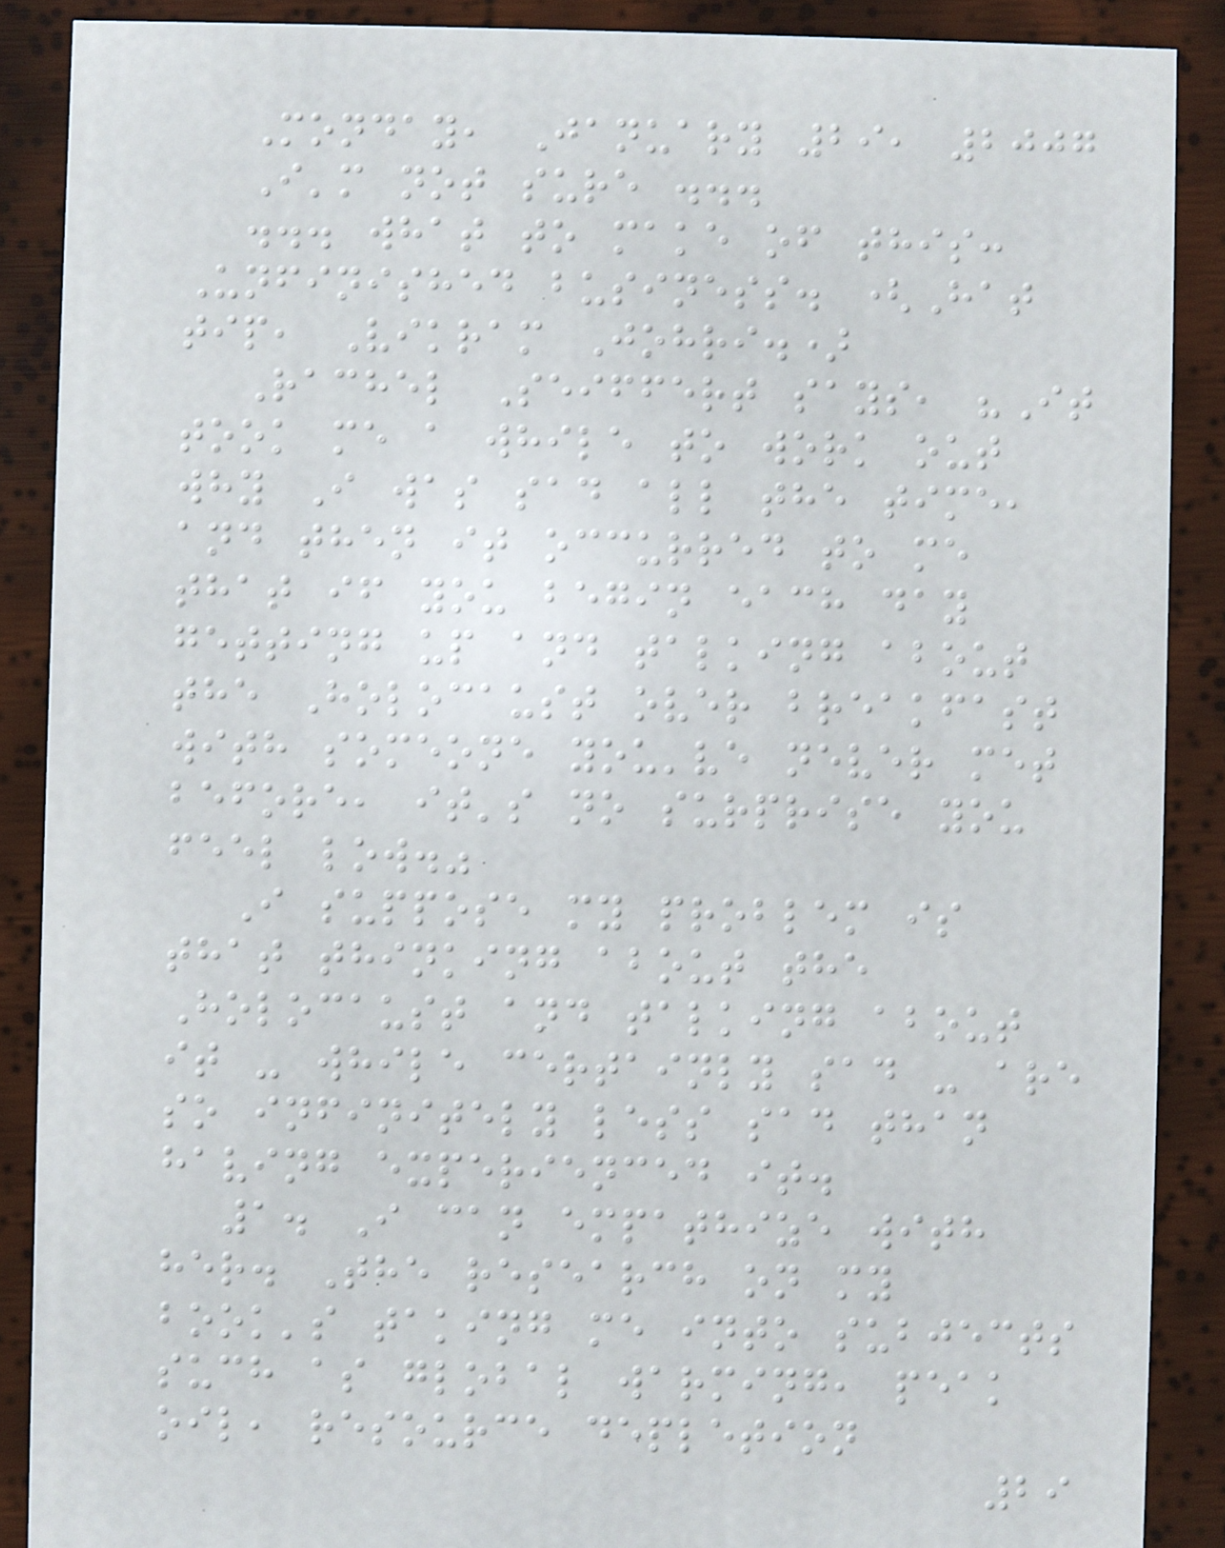Monday, January 29, 2007
I'm not sure ...
... what to make of this:
Unfinished business. (Hat
tip, Vikram Johri.)
Rachel Seiffert says, "It
took me a while to work out
why I was sad all the time,
and then it occurred to me
that if you begin each day
getting up and talking about
the Holocaust over breakfast
with someone you've never met
before, it's no surprise you
feel low."
I suppose my problem is
that thinking about the
Holocaust and talking about
it - while certainly sad - are
so infinitely less sad than
having experienced it.
1. I can empathize with
her. The research on my
book's taking me into subjects
such as global warming, peak
oil, resource depletion
29
